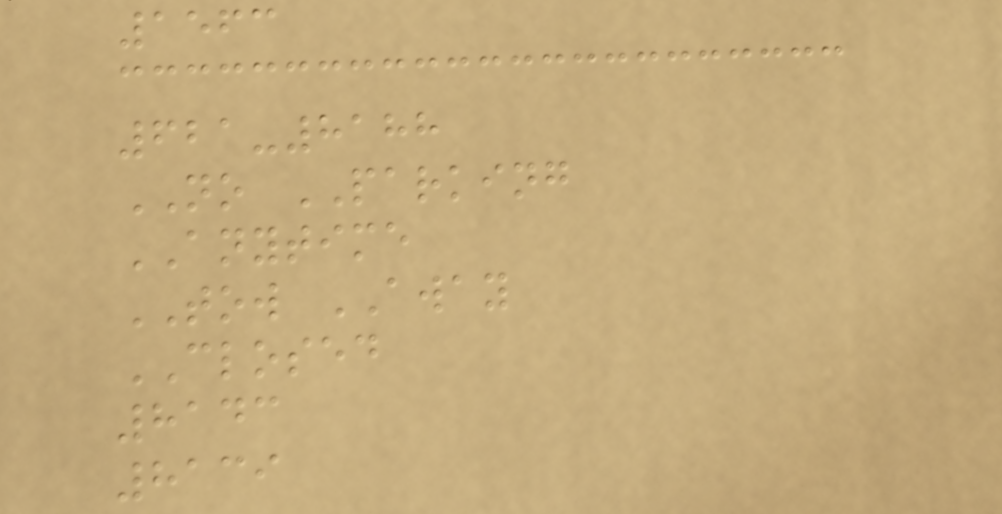1563
621-8188
NO PARKING
ANYTIME
TOW AWAY
CLOSED
8143
8139
